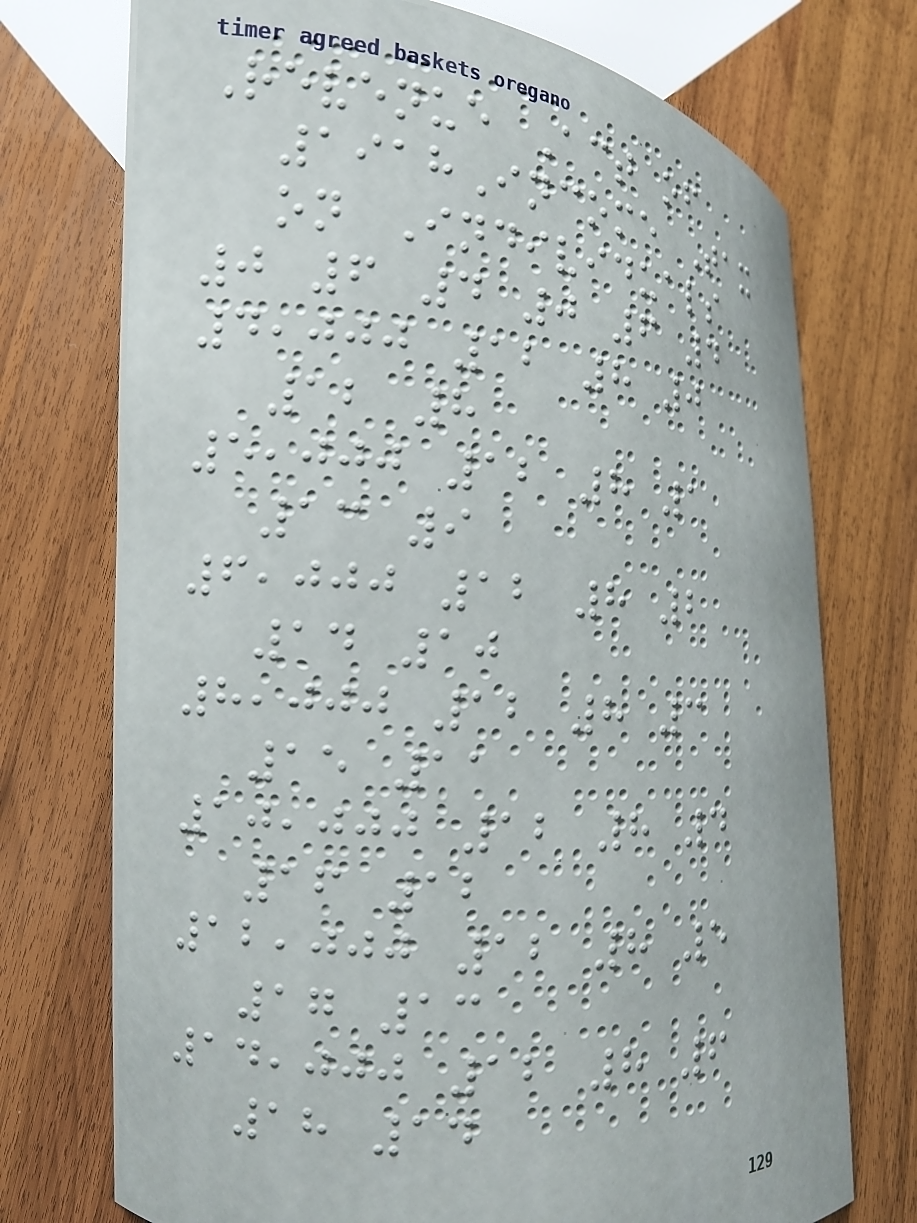Revenue Act of
1918Income Tax
on Individuals
0 6 4 0 6 4
4,000 12 8 0
12 8
5,000 12 8 1
13 9
6,000 12 8 2
14 10
8,000 12 8 3
15 11
10,000 12 8 4
16 12
12,000 12 8 5
17 13
14,000 12 8 6
18 14
